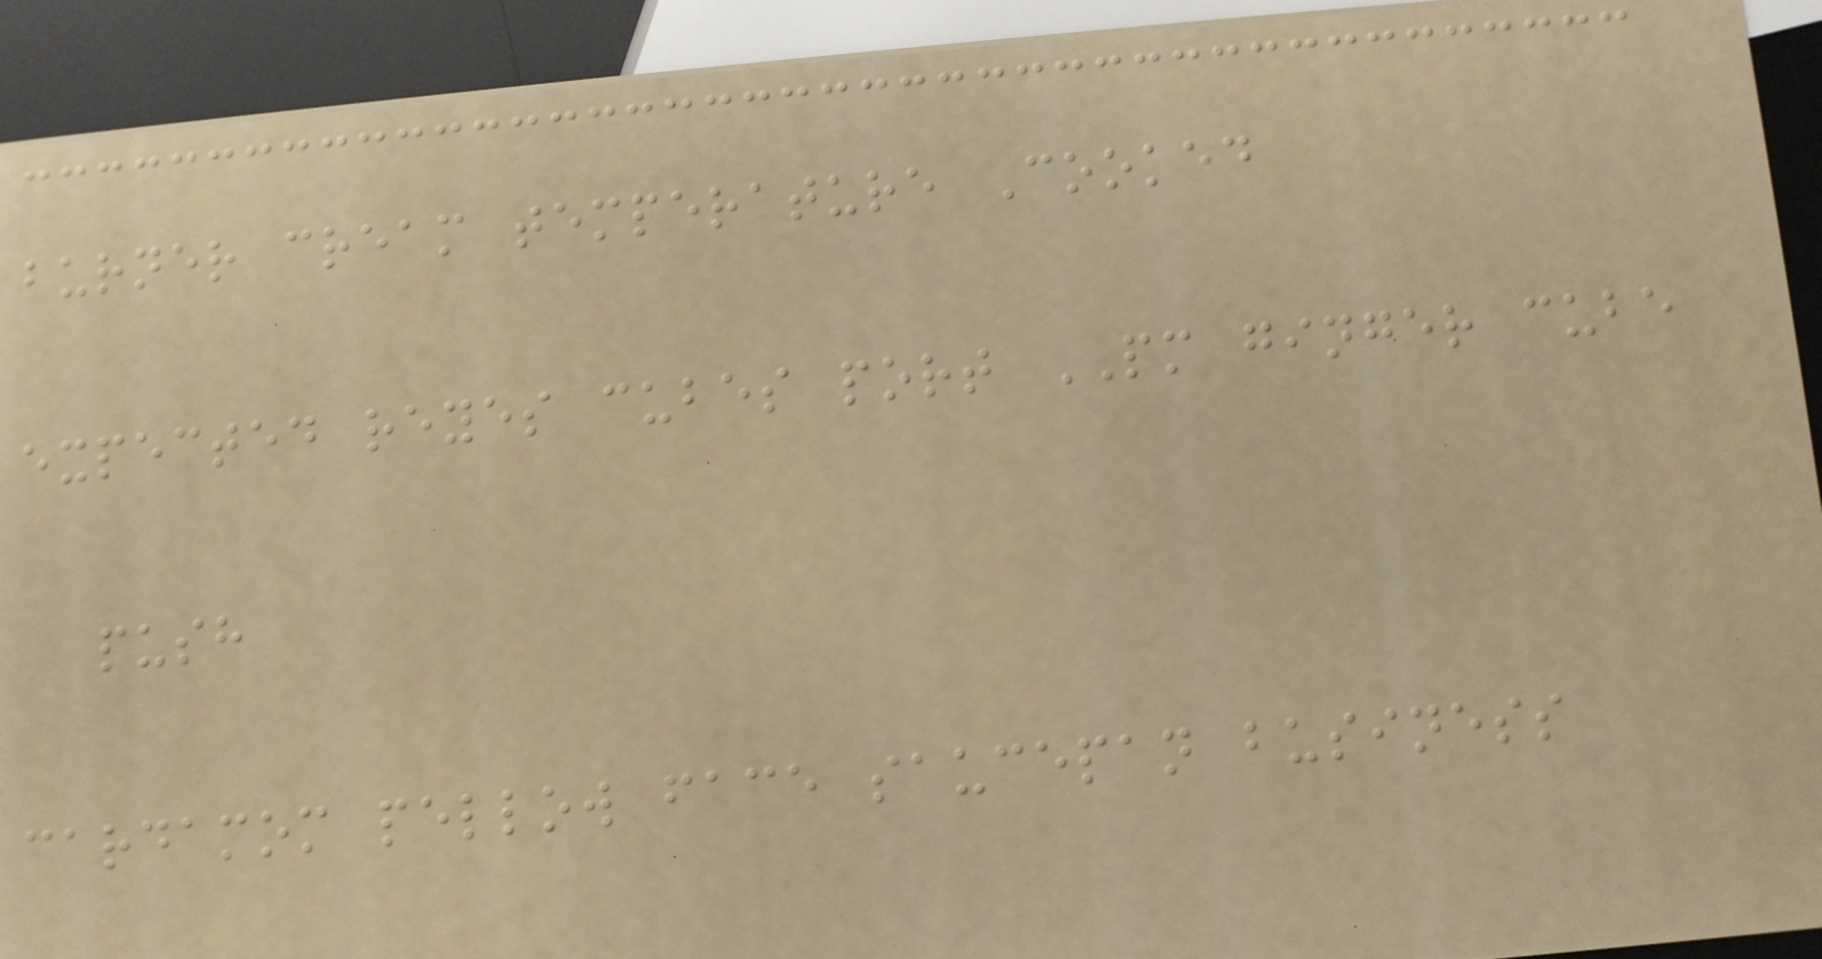burner cream temperature Cooked
expected reyes cubes port PM ginger cube
push
cardamom pellow face saucepan business
